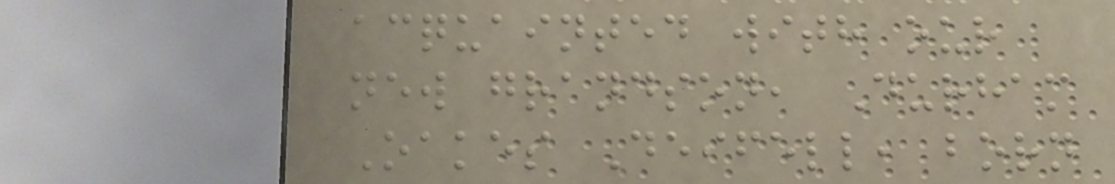acquainted with our
new grandson, Durham
Oakes Deifell, born
